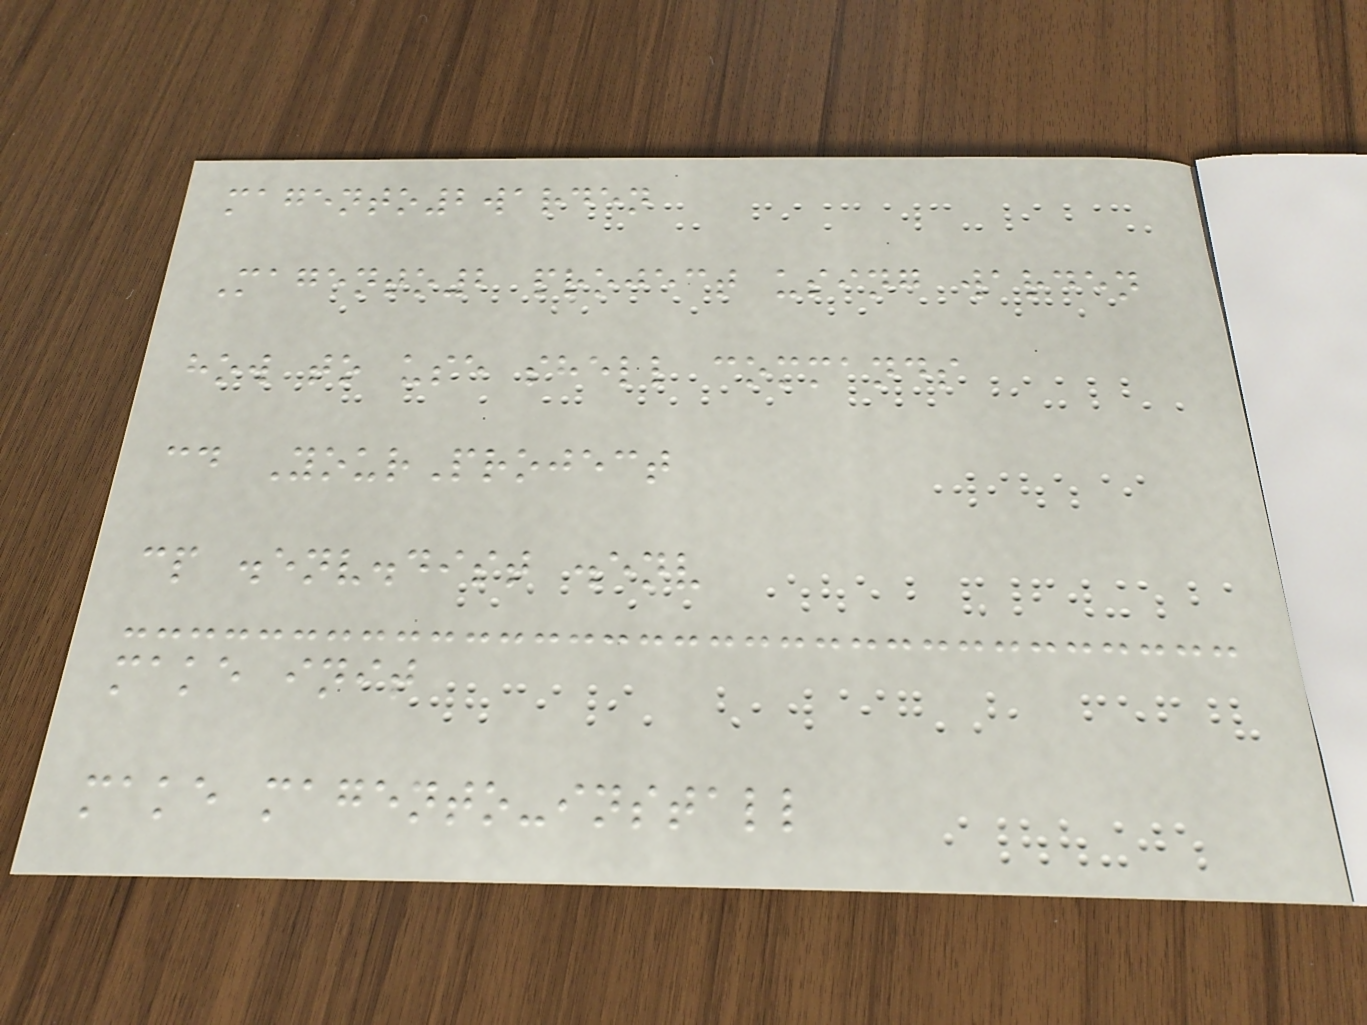magento2warden
Magento2 project using warden
how to use shell commands
cd YourProject
cp .env.dist .env
make init
make magento-install
